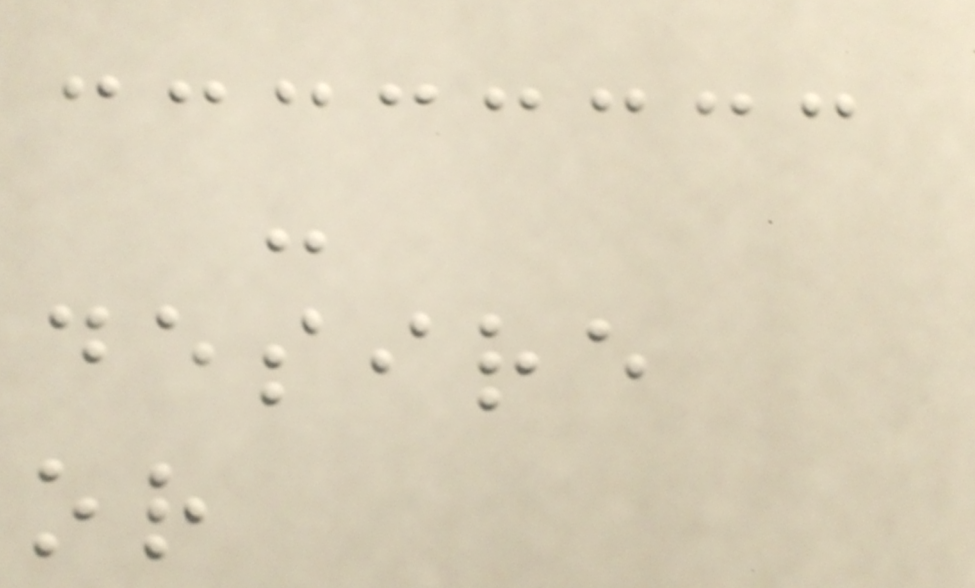-
desire
or
